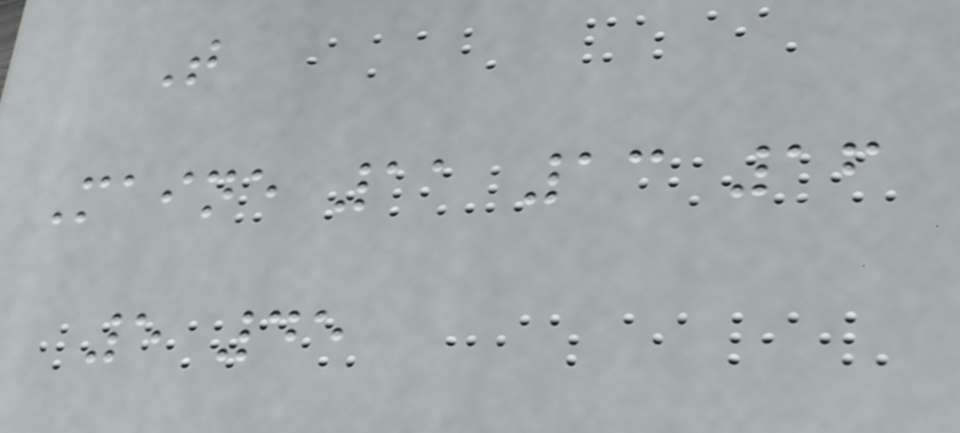T
Maine 11 13 16
5 45
